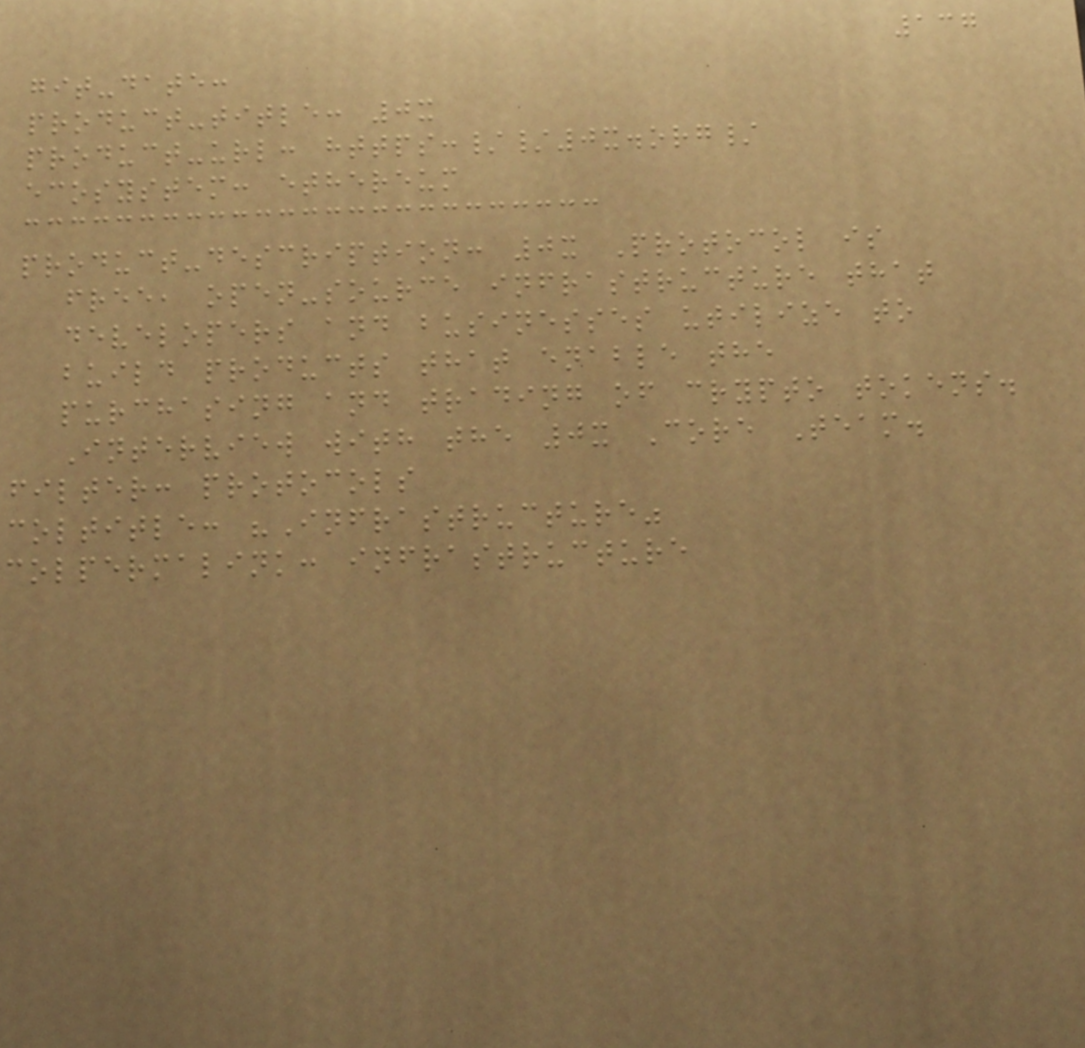137
git-date:
product-title: 0x
product-url: https://0x.org/
ecosystem: ethereum
product-description: 0x Protocol is
free, open-source infrastructure that
developers and businesses utilize to
build products that enable the
purchasing and trading of crypto tokens.
Interview with the 0x Core Team.
filter: protocols
coltitle: "Infrastructure"
colpermalink: infrastructure
